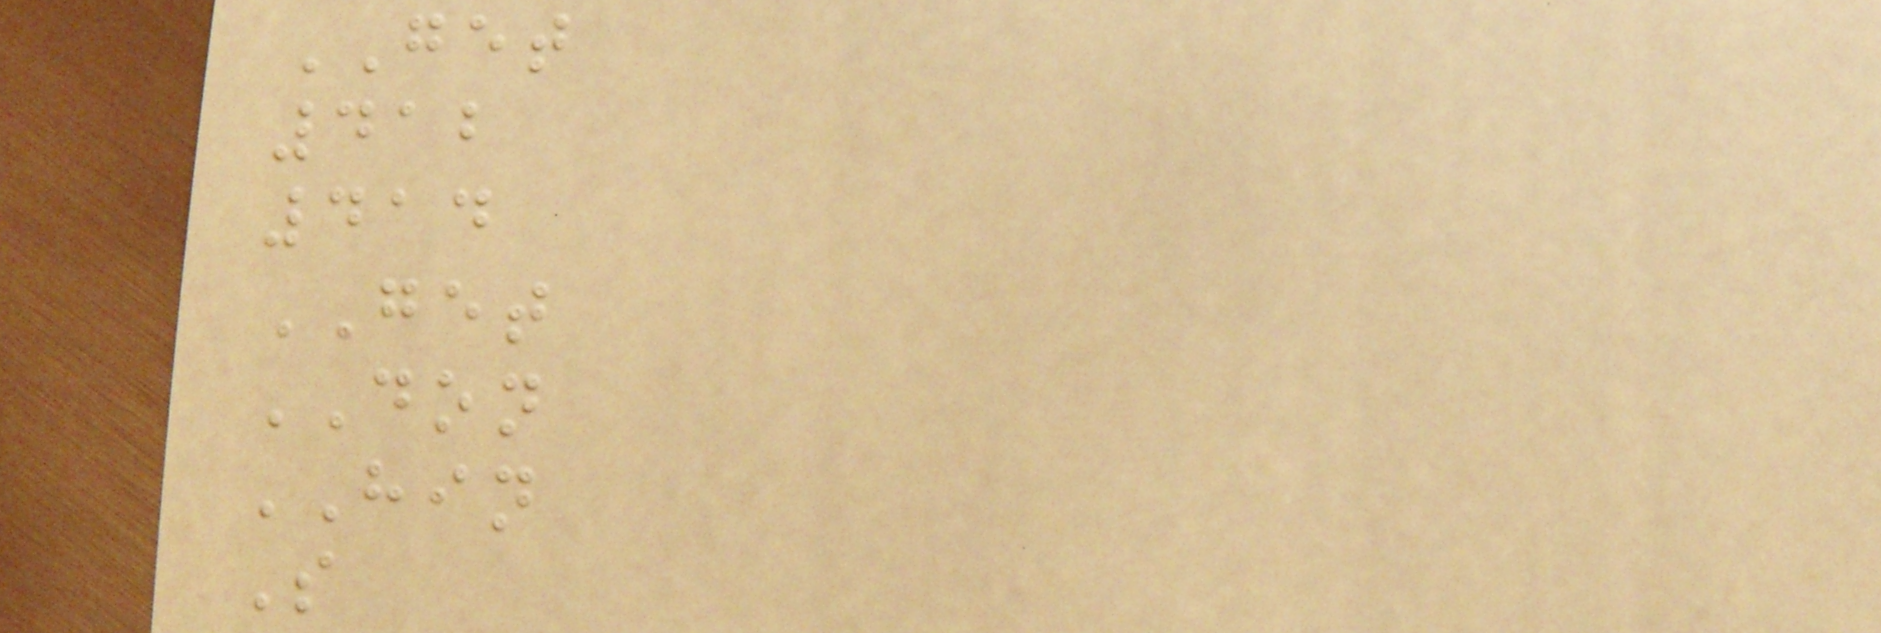GET
412
414
GET
DON
HIN
S
